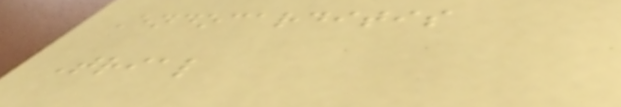Endocarditis
Trial
